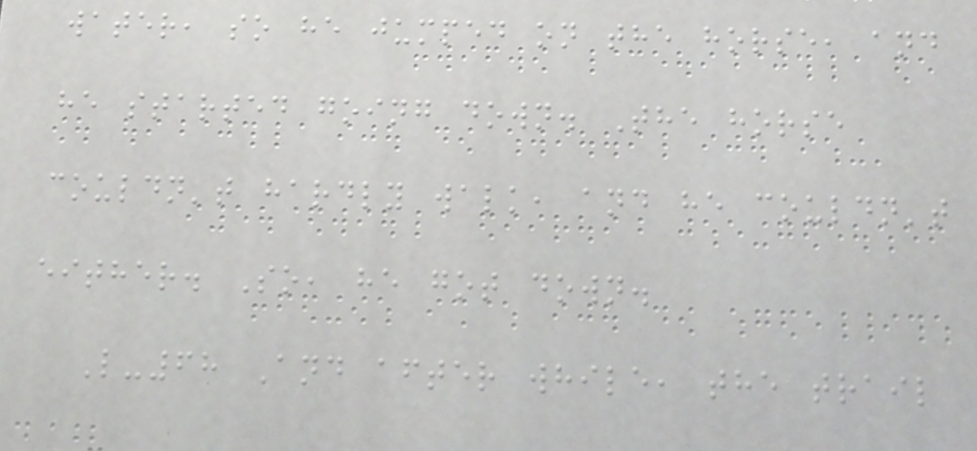water, so he jumped on the horse, and
he started going down. The horse
couldn't hardly walk, and he couldn't
either. So, he got down.
L-68 And after while, the trail
